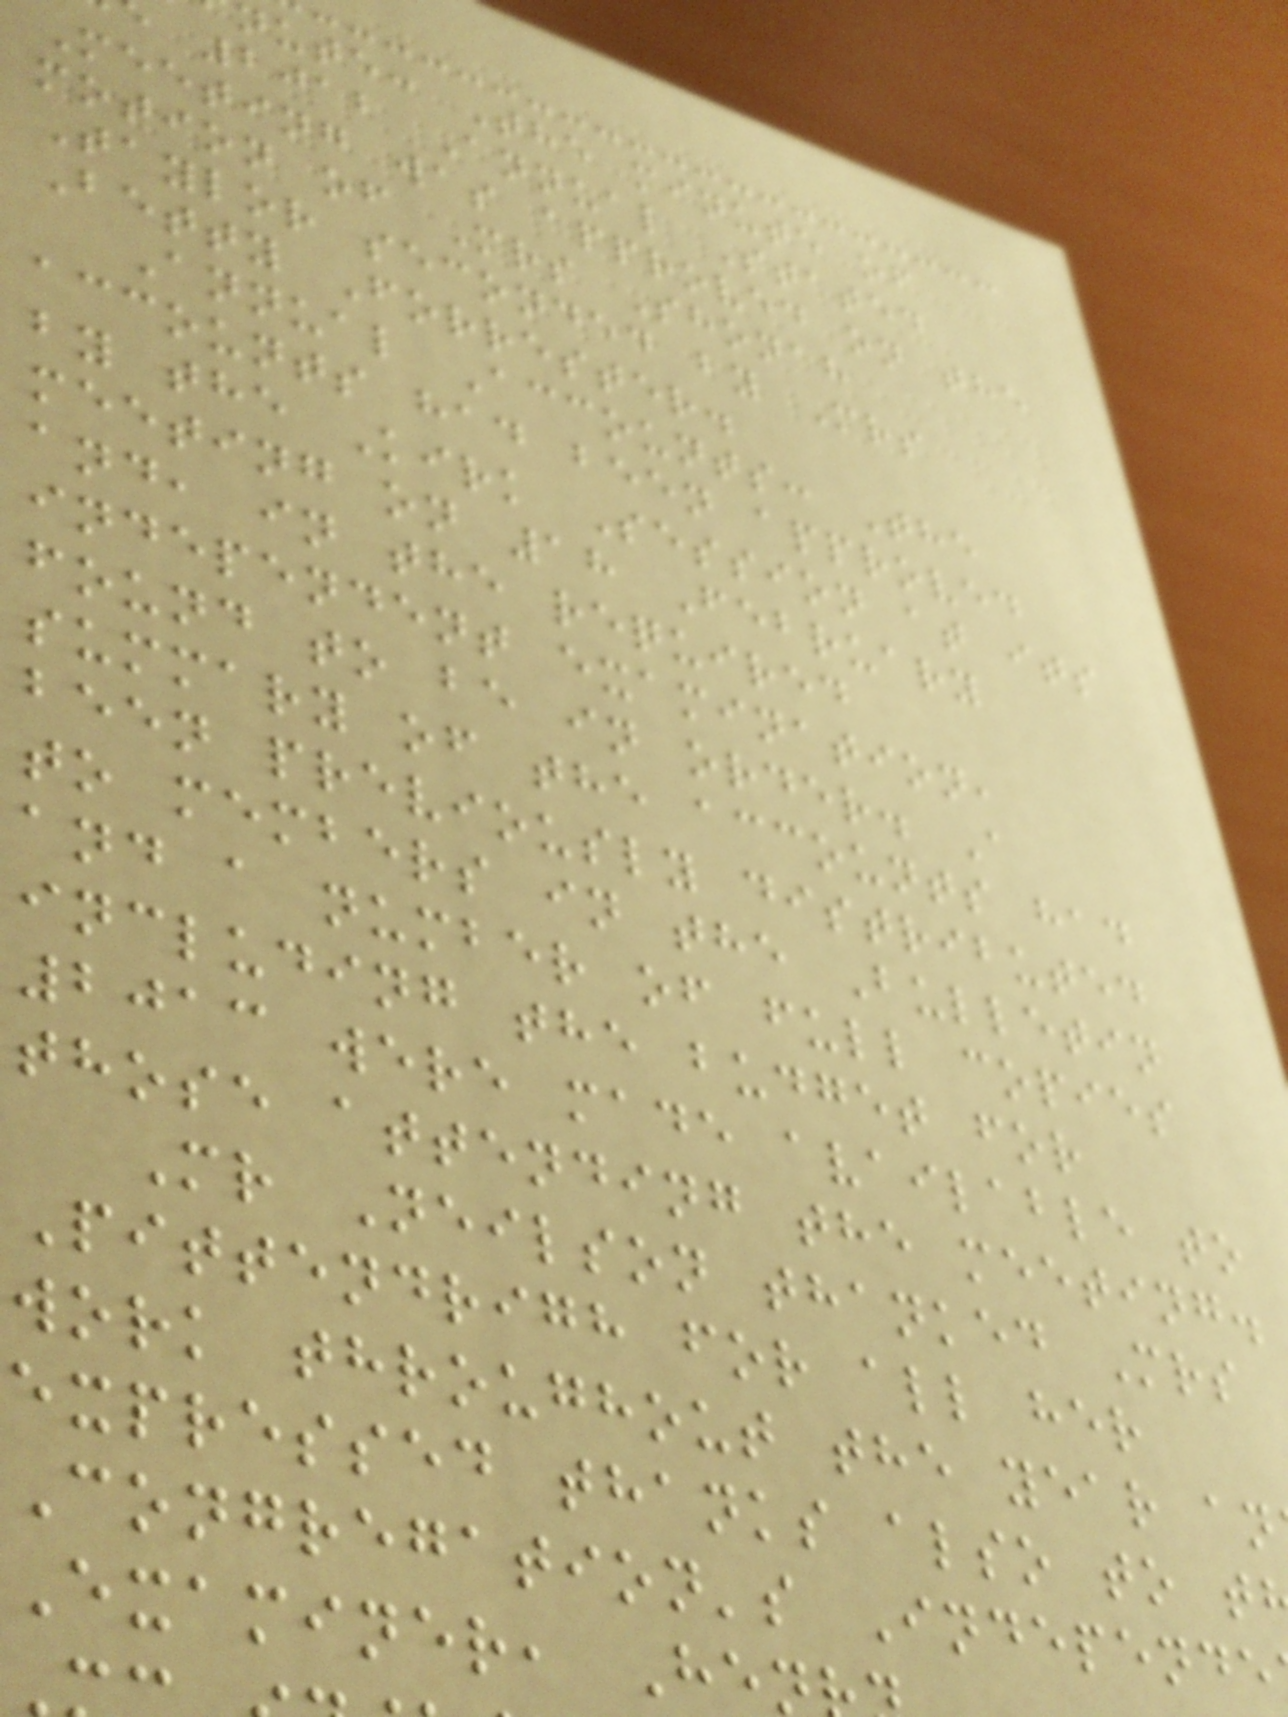nute: The minute of
2012 Annual Stated
Meeting was approved on the
motion of Mrs Shonah
Taylor seconded by Mrs
Betty Forrester.
Annual Accounts: The
accounts had been approved
by the Kirk Session at its
meeting on 18 February
and, in the required
independent examination,
found to be in order. A
summary of the accounts had
been previously distributed
to members in the Bulletin
and a number of full copies
including the budget for
2013 were made available to
those attending the meeting.
Mr Neilson thanked Mrs
Pittendrigh for all her
work throughout the year an
expressed thanks also to t
Congregation's Independe
Examiner, He
